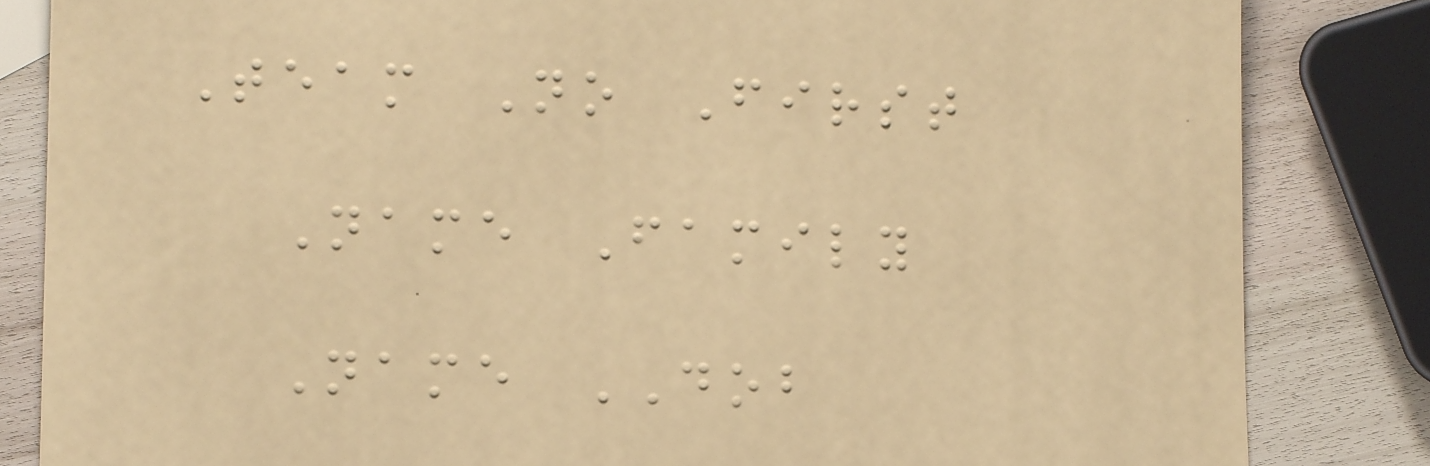Team No First
Name Family
Name DOB
